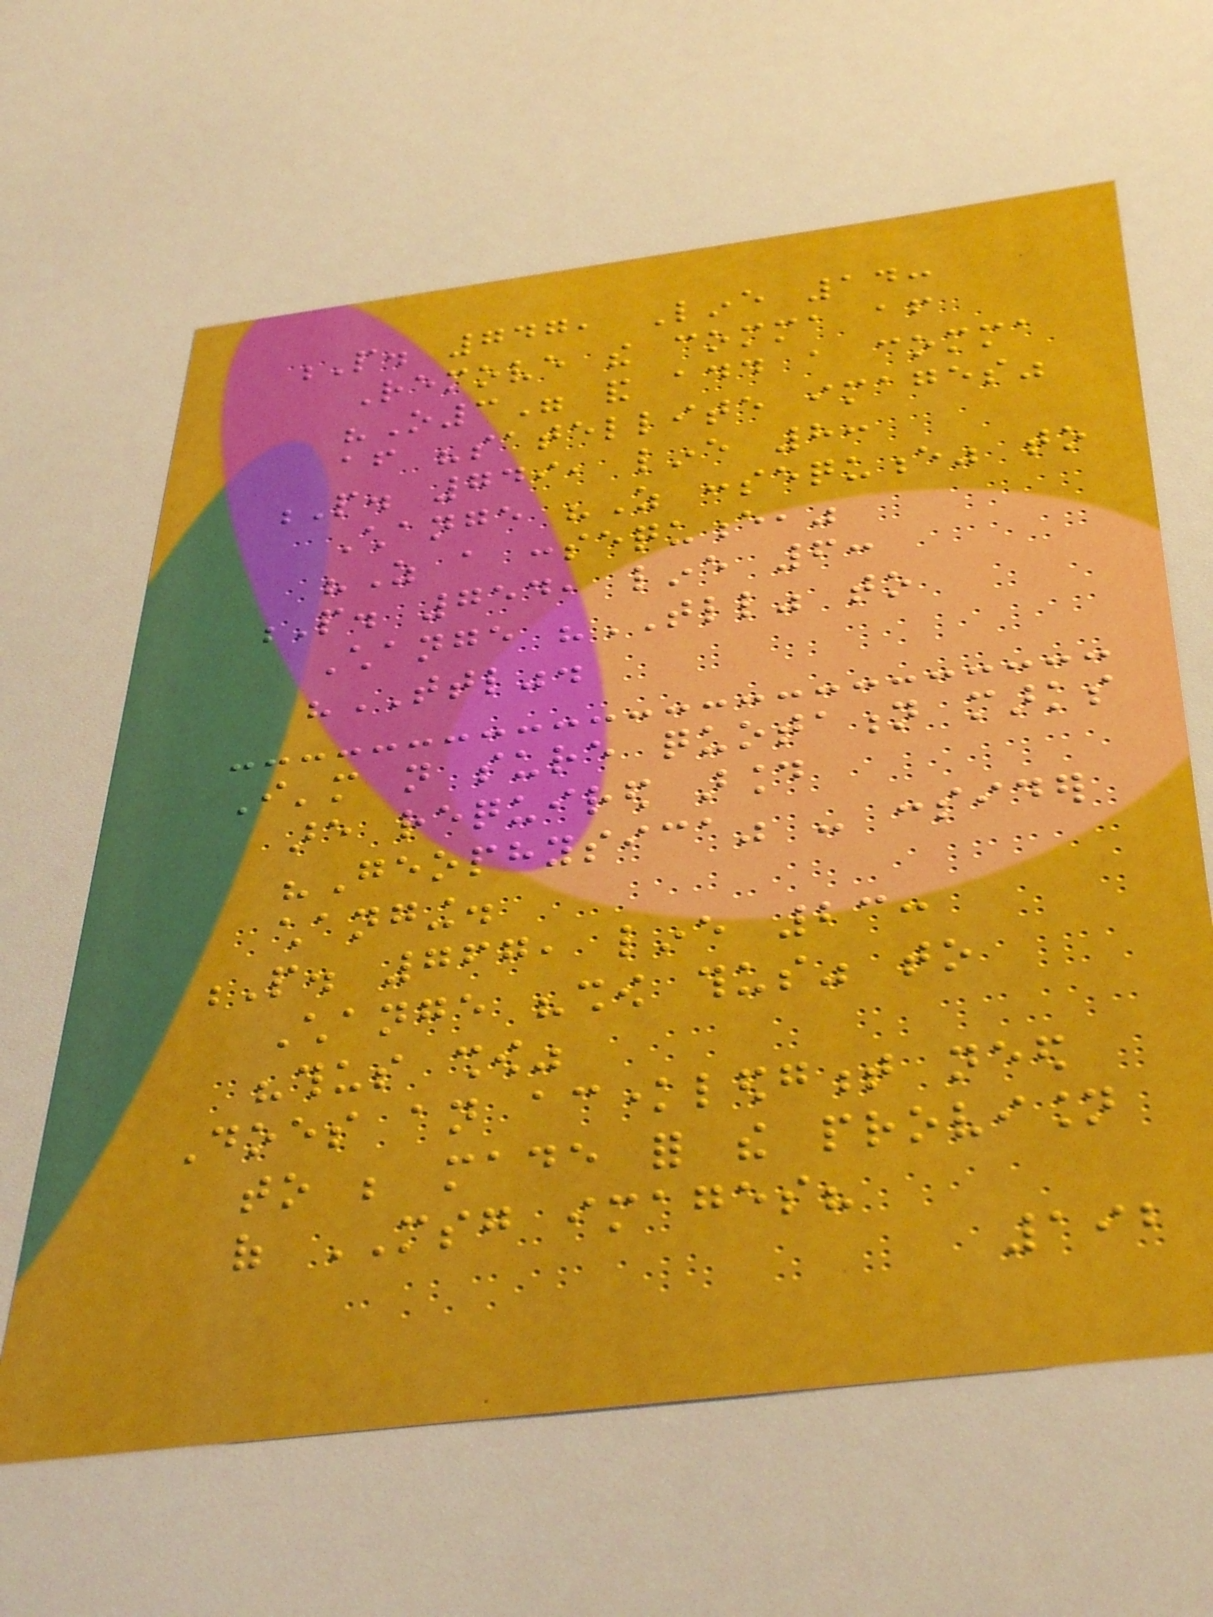P. 747, Line 14:
Remove the comma after
"O3" and add a comma
after "satellite images"
P. 749, line 8:
Change "As consequence" to
"As a consequence,"
P. 754, line 6:
Change "TLL" to
"TTL".
I'm not sure quotation marks
are required around
"Geophysica" - consider
changing.
P. 767, line 23:
Change "show thus" to
"thus show"
Does an acknowledgment need
to be made for the provision
of MSG images?
192
